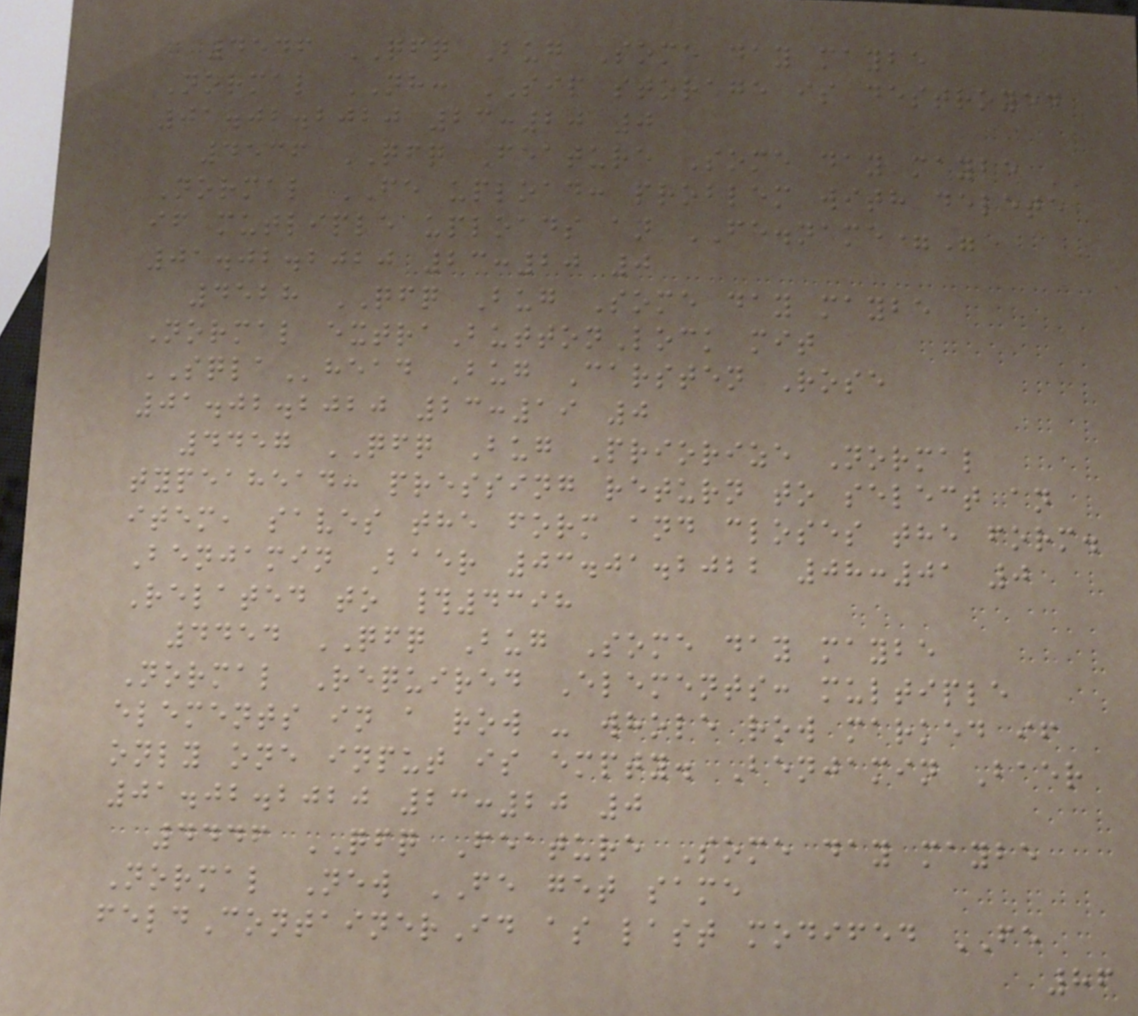4546 QFQ Bug Some day maybe
Normal NH: SIP storage is destroyed
01.02.2020 23:20 0
4536 QFQ Feature Some day maybe
Normal FE upload: problem with delete
if mutliple uploads an FE.name="
01.02.2020 23:20 0
4528 QFQ Bug Some day maybe
Normal extraButtonLock mit
SQLAhead Bug Carsten Rose
01.02.2020 23:19 0
4457 QFQ Bug Priorize Normal
typeahead: pressing return to select an
item, saves the form and closes the form.
Benjamin Baer 03.01.2022 08:01 0
Related to #4398
4454 QFQ Bug Some day maybe
Normal Required Elements: multiple
elements in a row - whole row marked if
only one input is empty. Benjamin Baer
01.02.2020 23:20 0
4446 QFQ Feature Some day maybe
Normal New FE get same
feldContainerId as last modifed FE
86
